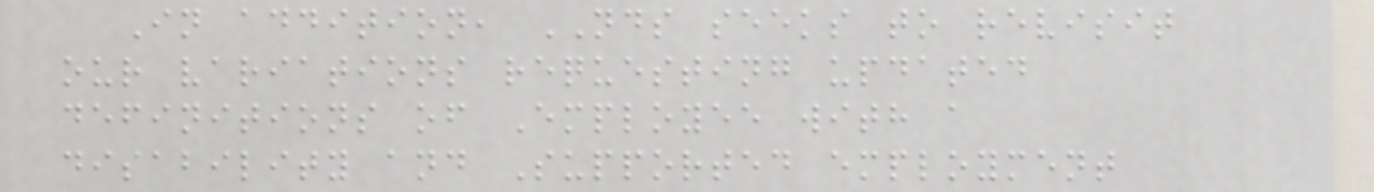In addition, NDS seeks to revisit
our variations requesting updated
definitions of Employee with a
disability and Supported employment
